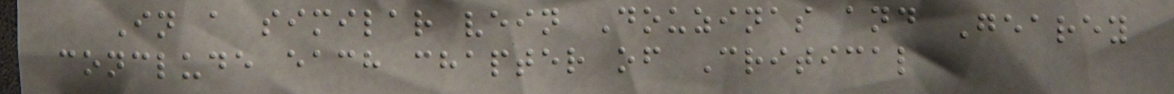In a similar vein Douzinas and Gearey
conclude each chapter of Critical
